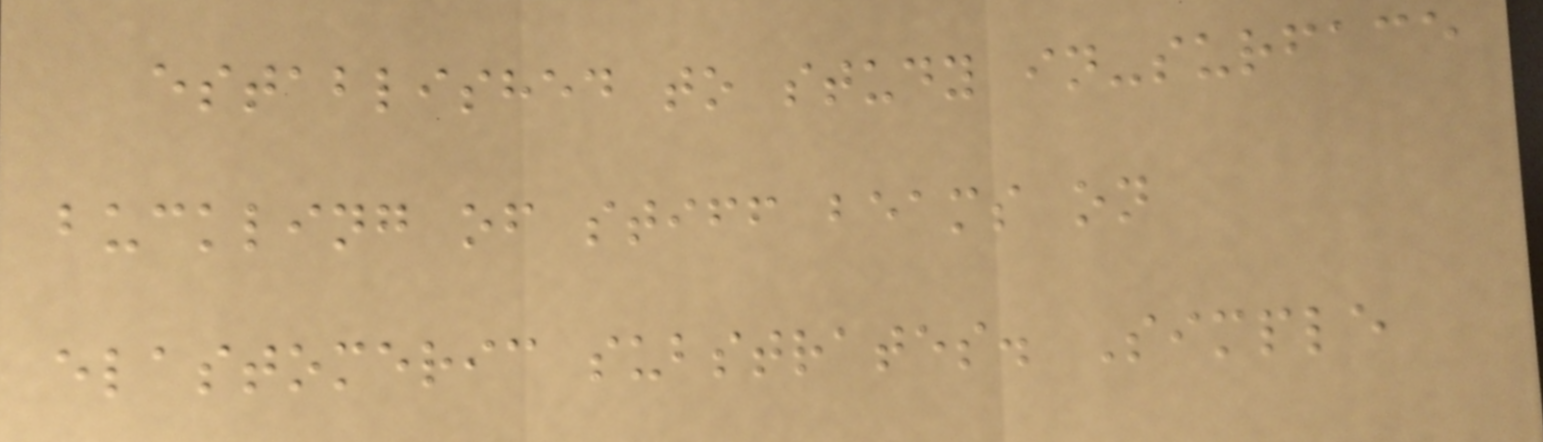established to study in-surface
buckling of stiff beams on
elastomeric substrates. Simple
